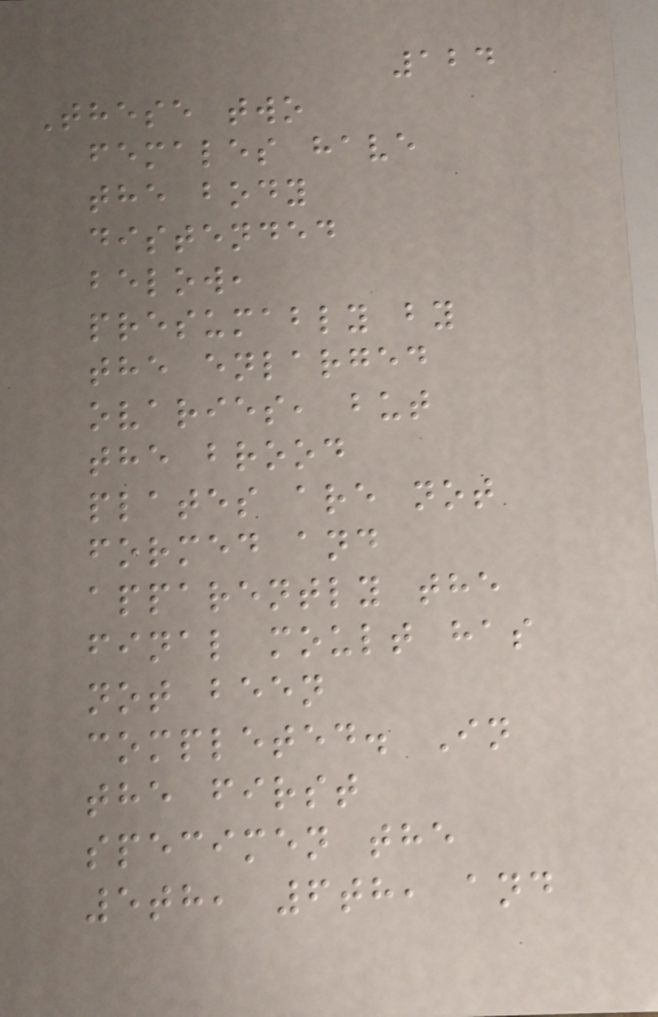124
These two
females have
the body
distended
below,
presumably by
the enlarged
ovaries, but
the brood
plates are not
formed and
apparently the
final moult has
not been
completed. In
the first
specimen the
5th, 6th, and
